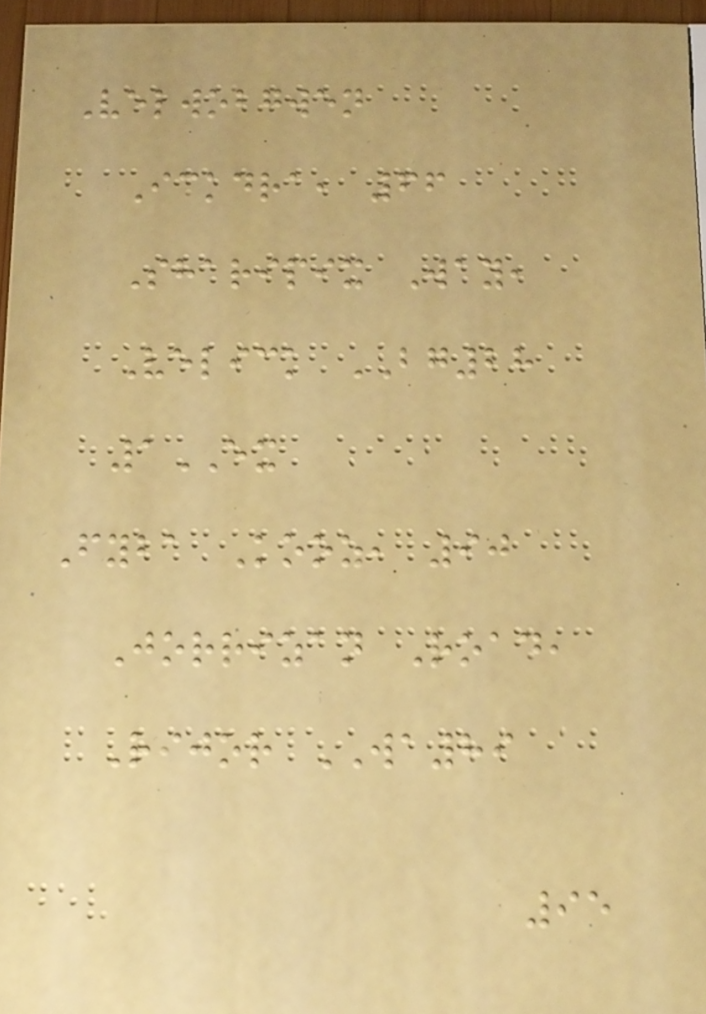Velwobgwen
Ickdra, 66
Sharipix Way,
Velick BG28
1EX
Fyba Kooz, 90
Jorrizan Road,
Rijor WA89
95
